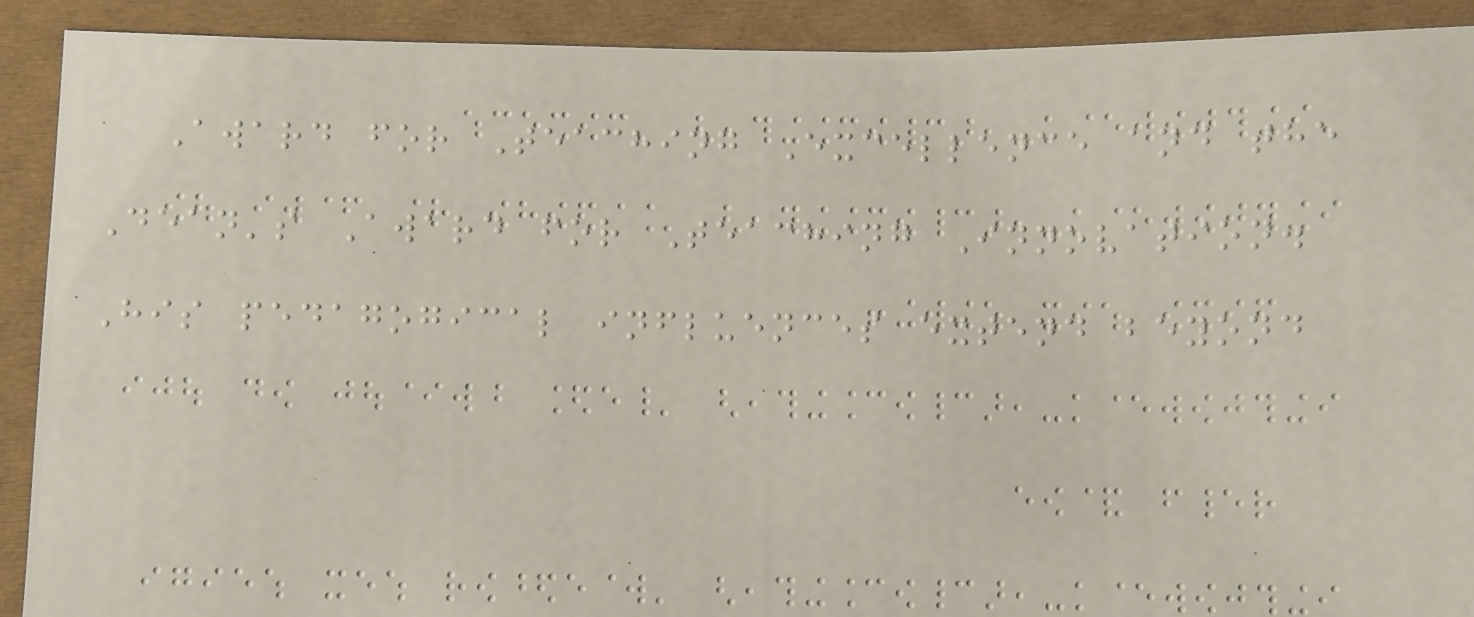Award for Teaching Excellence and the
Dean's Award for Teaching Innovation.
His pedagogical influences extend beyond
